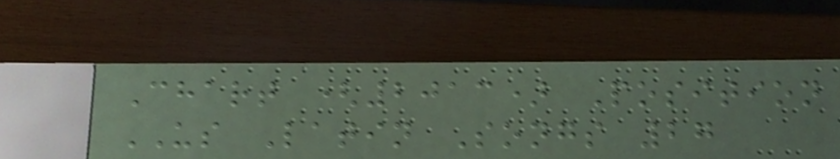Chart (2013) Position
US Latin Songs 27
